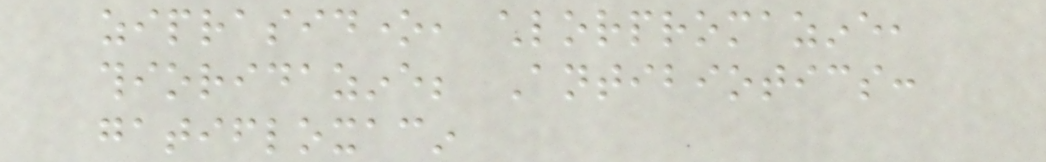ziprasidone, chlorpromazine,
thioridazine; Antibiotics:
gatifloxacin
